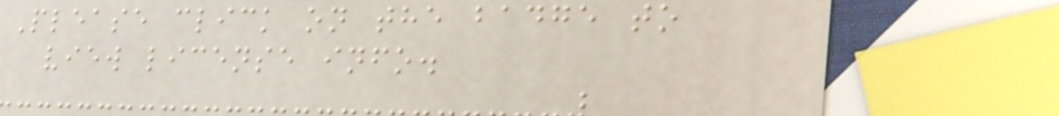Please click on the badge to
view license info.
